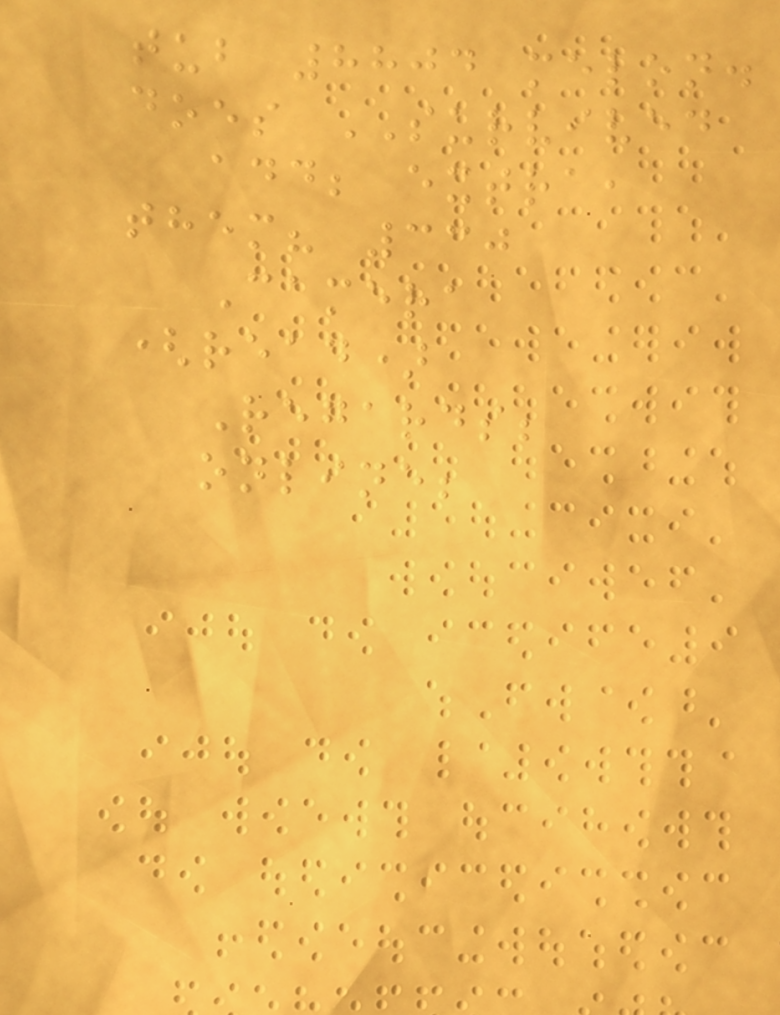tub 8804 melon.
does SURVIVED
add; extra,
them? 330
Camera
(read)
Regards;
online;
